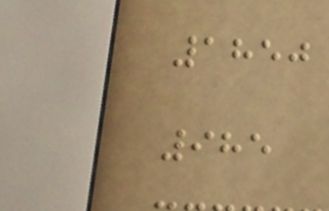1850
985
